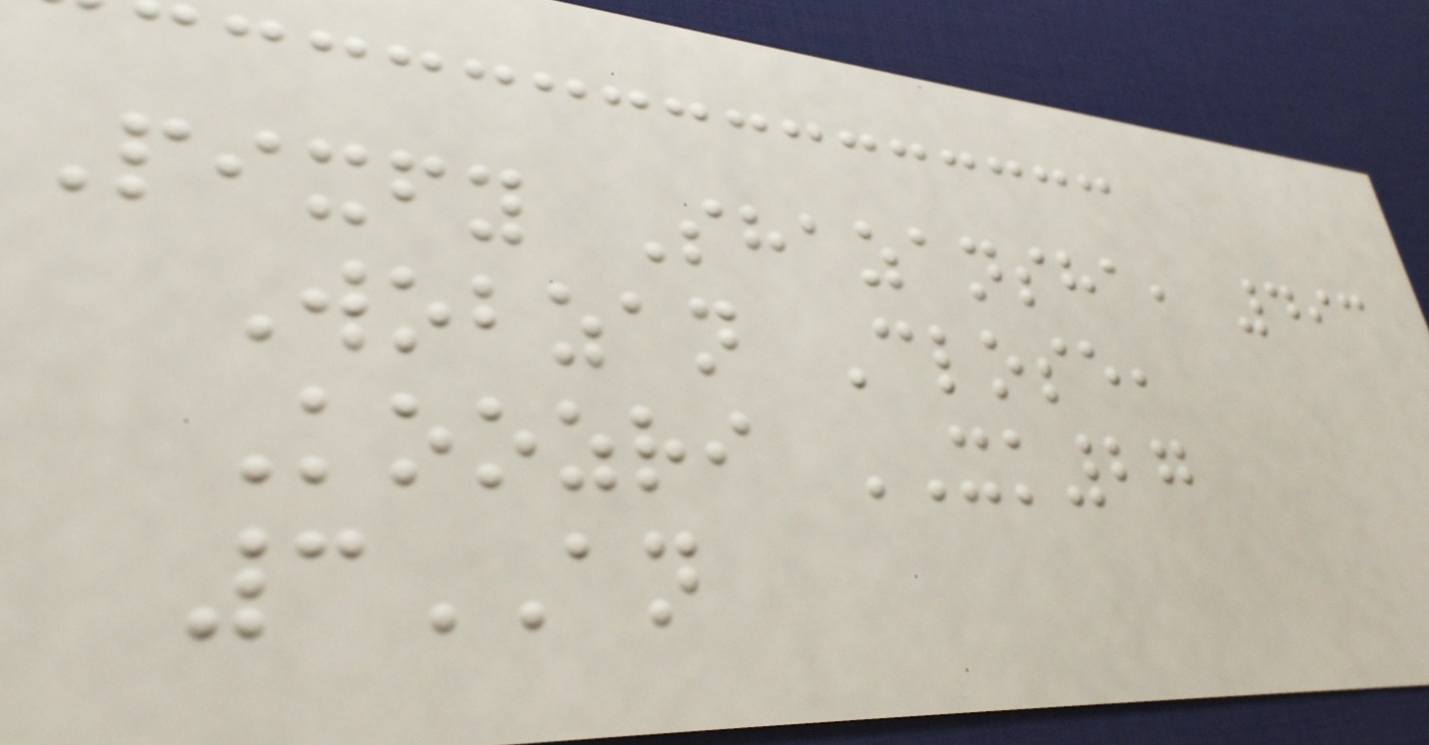Pixfy Shazansha, 493
Wobzan Close,
Koozri XK27
3AN
